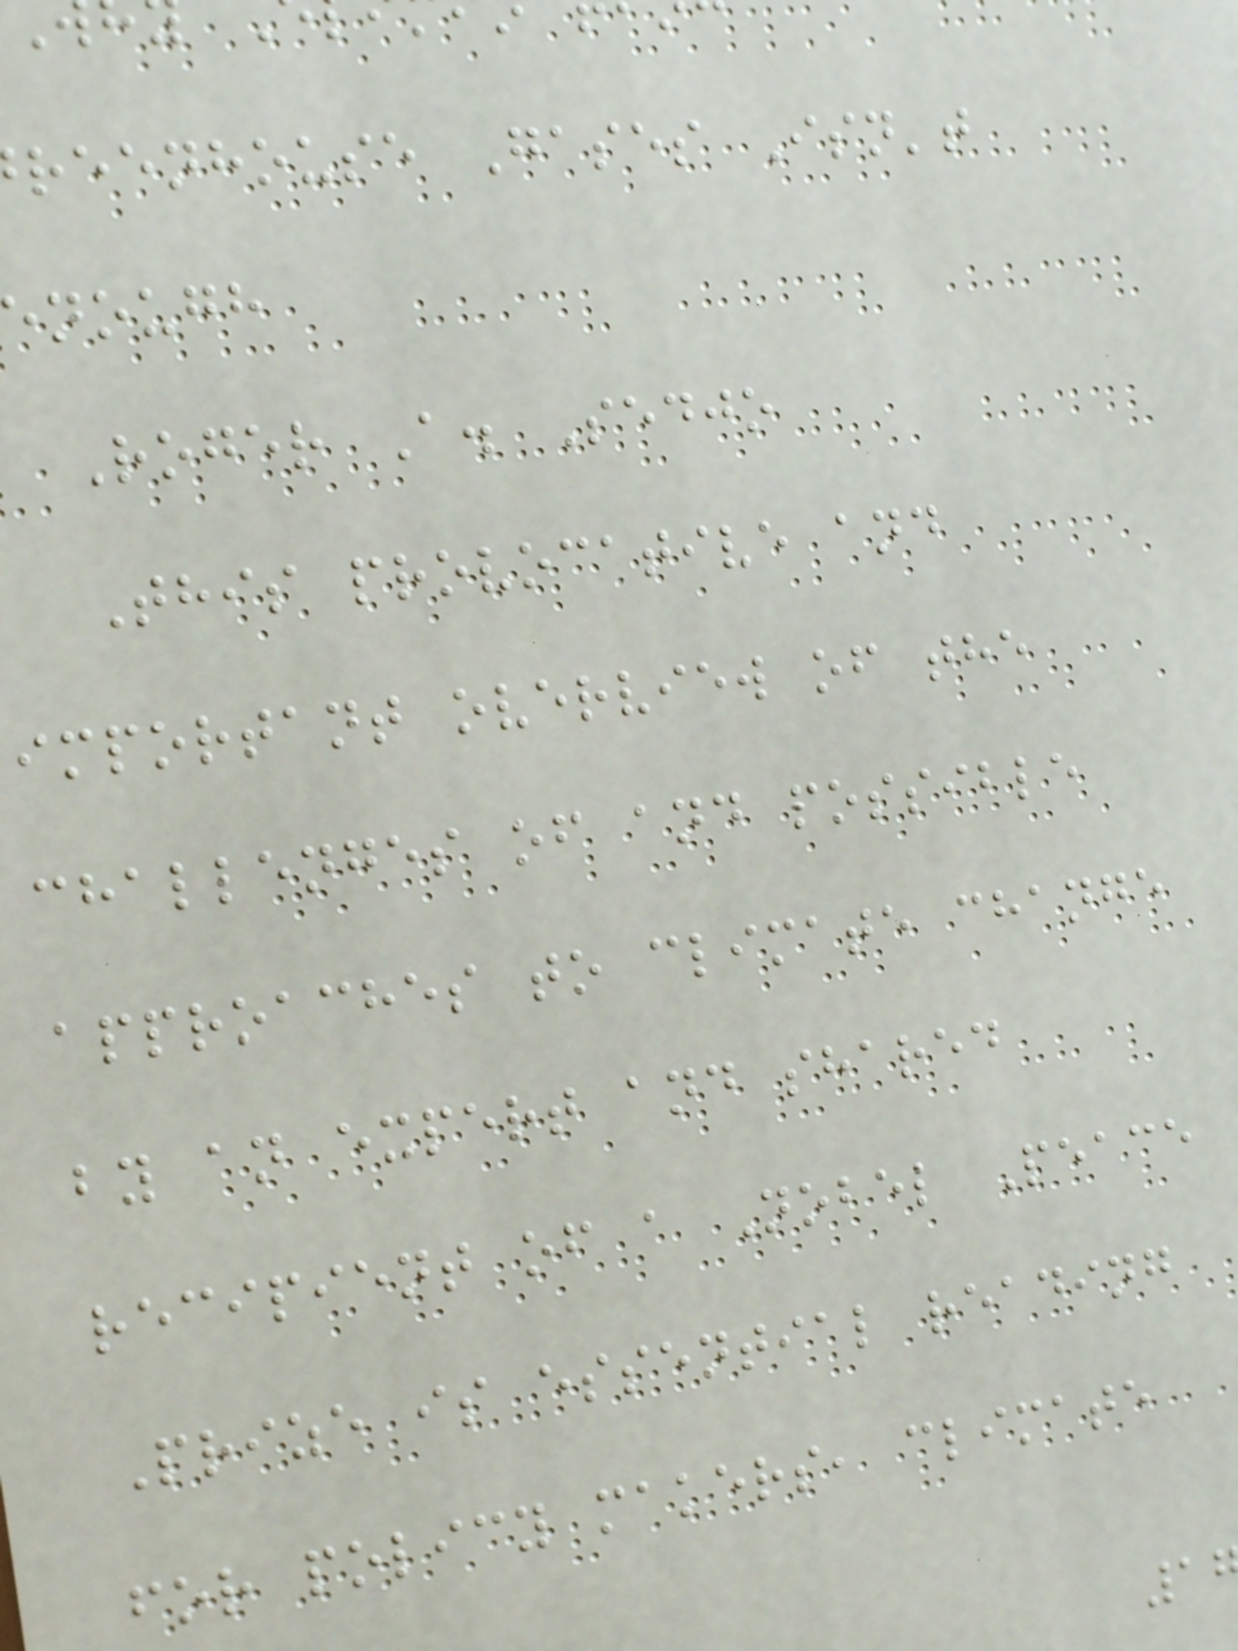reenhouse Gases Isn't
nough
Roger A. Sedjo
This provocative and
important overview of the
challenges of and possible
approaches to climate change
by an expert and shared
recipient of a Nobel Peace
Prize is essential reading
for policy makers, climate
